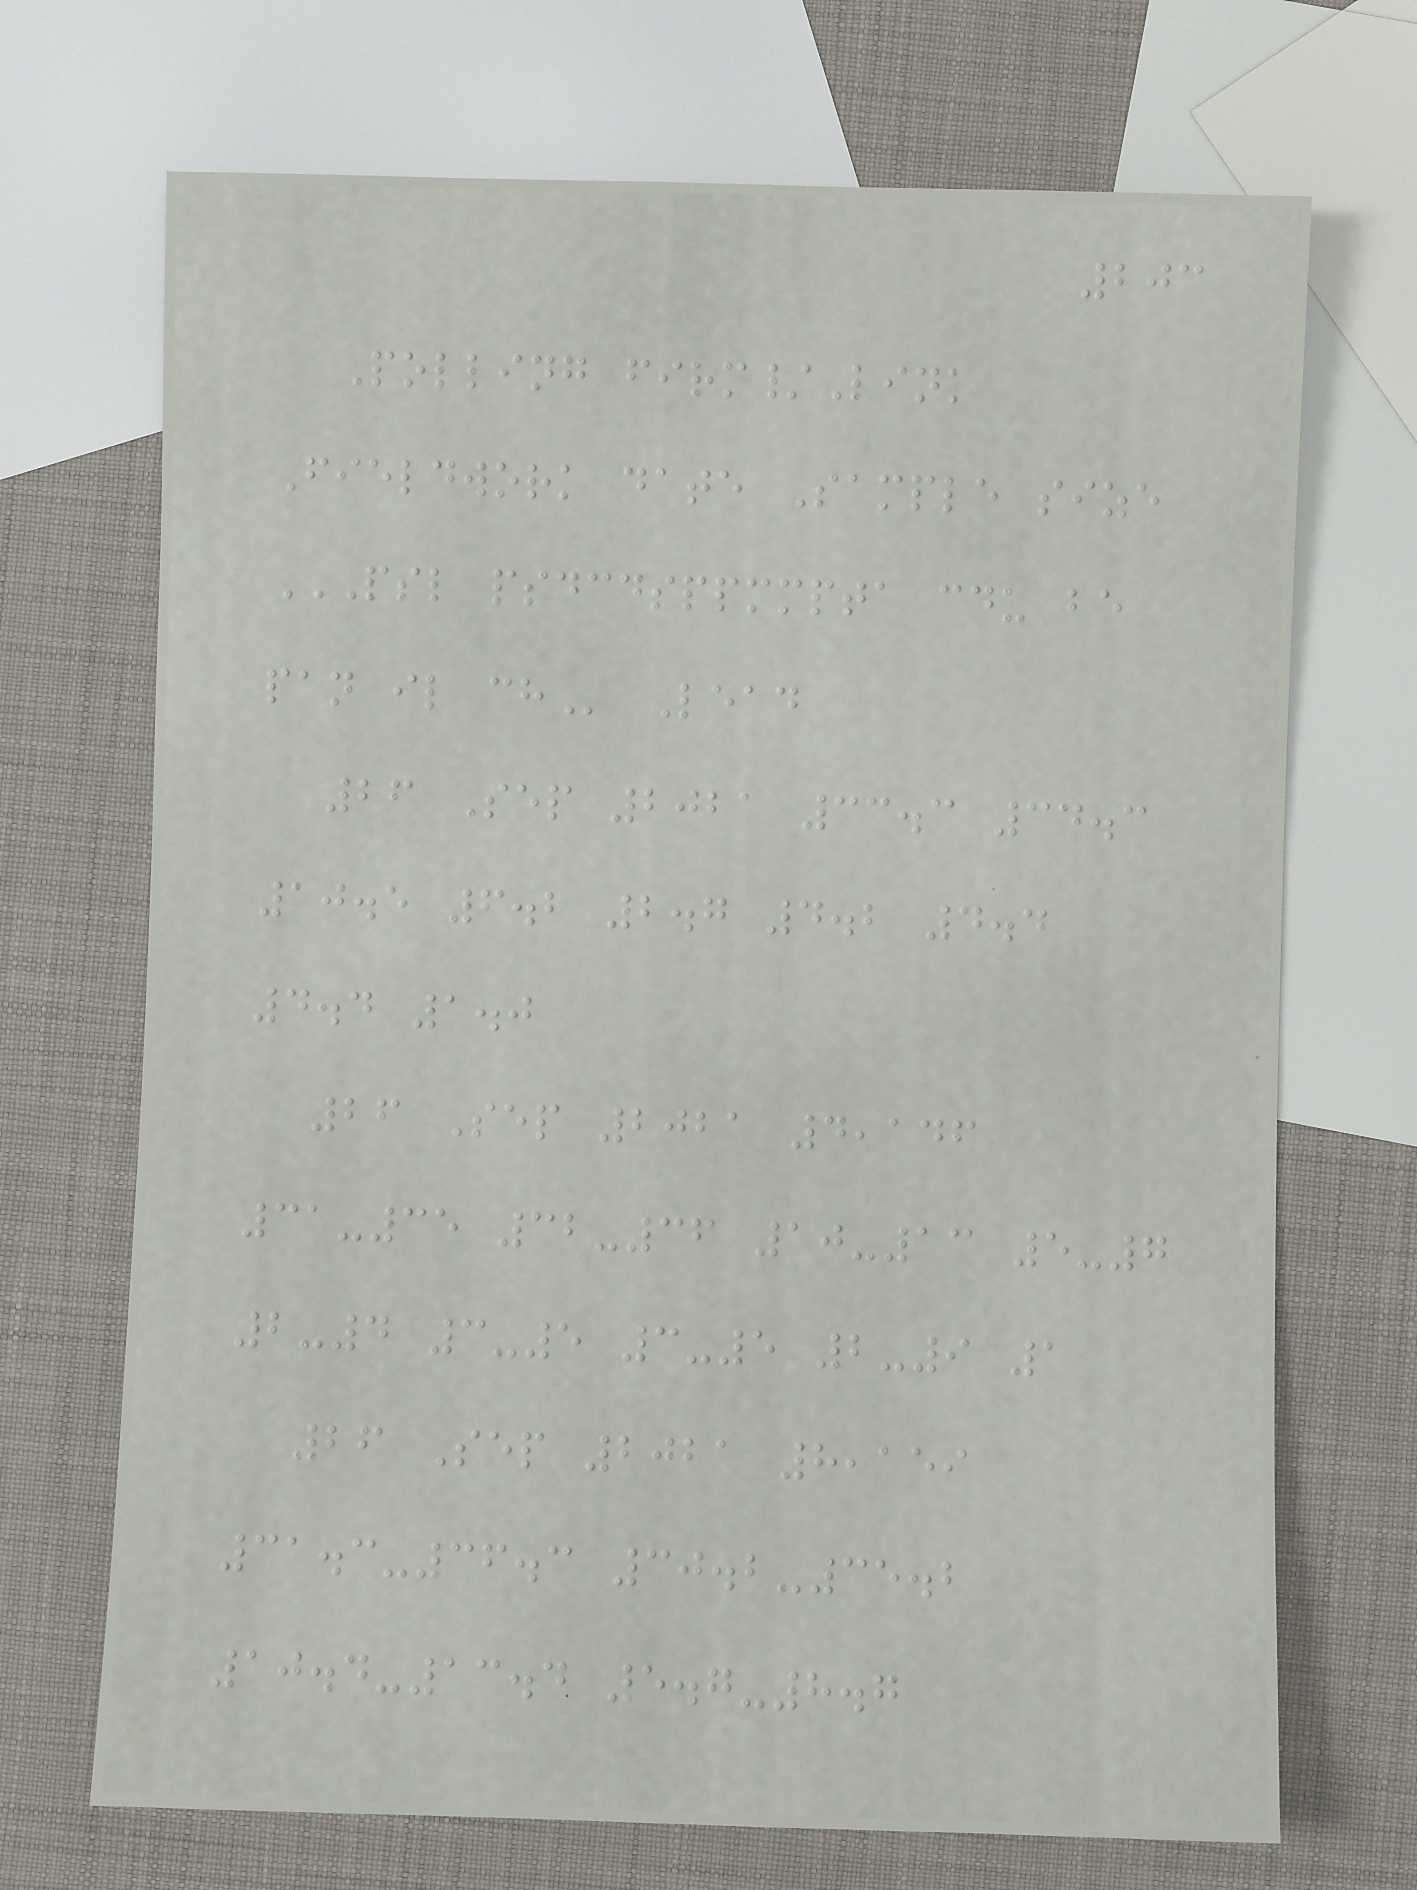203
Polling firm/Link
Fieldwork date Sample size
PSL PSDCDSPPMMPTA CDU BE
PAN IL CH Lead
26 Sep 2021 33.3 34.3
10.5 6.2 2.7 4.2 4.4
4.4 1.0
26 Sep 2021 4,146
31-35 32-36 10-13 5-7
2-4 3-5 3-5 2-9 1
26 Sep 2021 8,159
31.3-36.3 30.2-35.2
10.4-13.4 5.7-8.7
